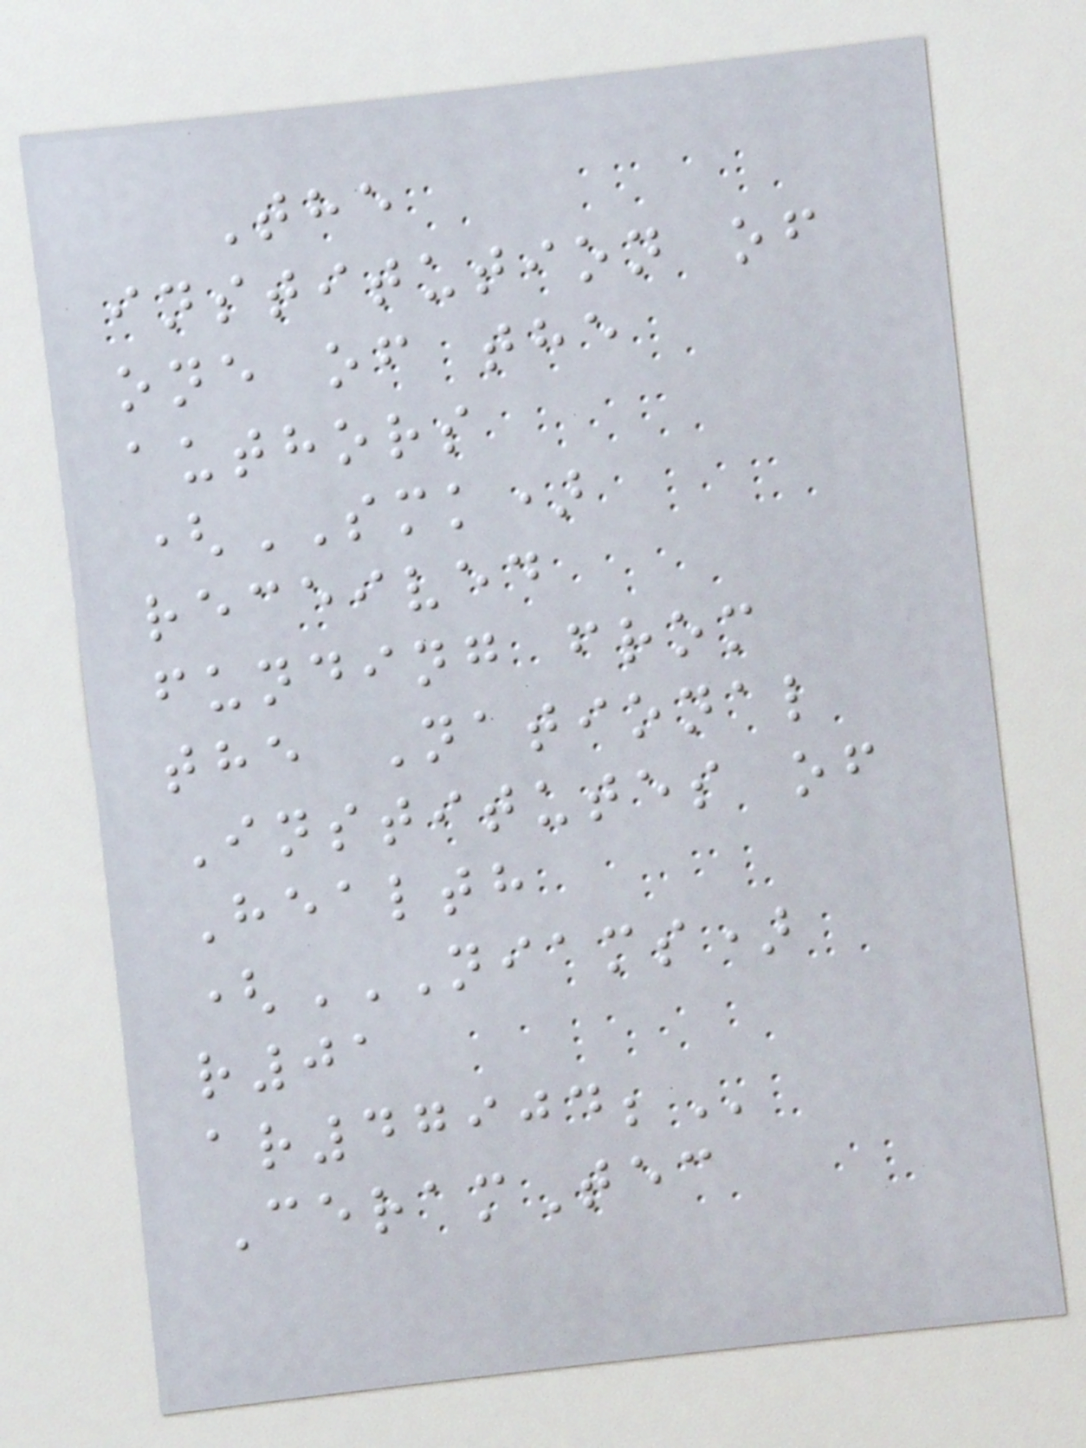The
institution of
one of the
authors
(SMK)
received
funding from
the National
Institutes of
Health
(NIAMS)
R01
AR47904;
CeramTec
